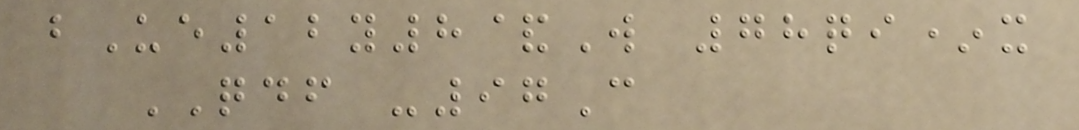bUe12y8&W 78qi*x
QDF -97C
